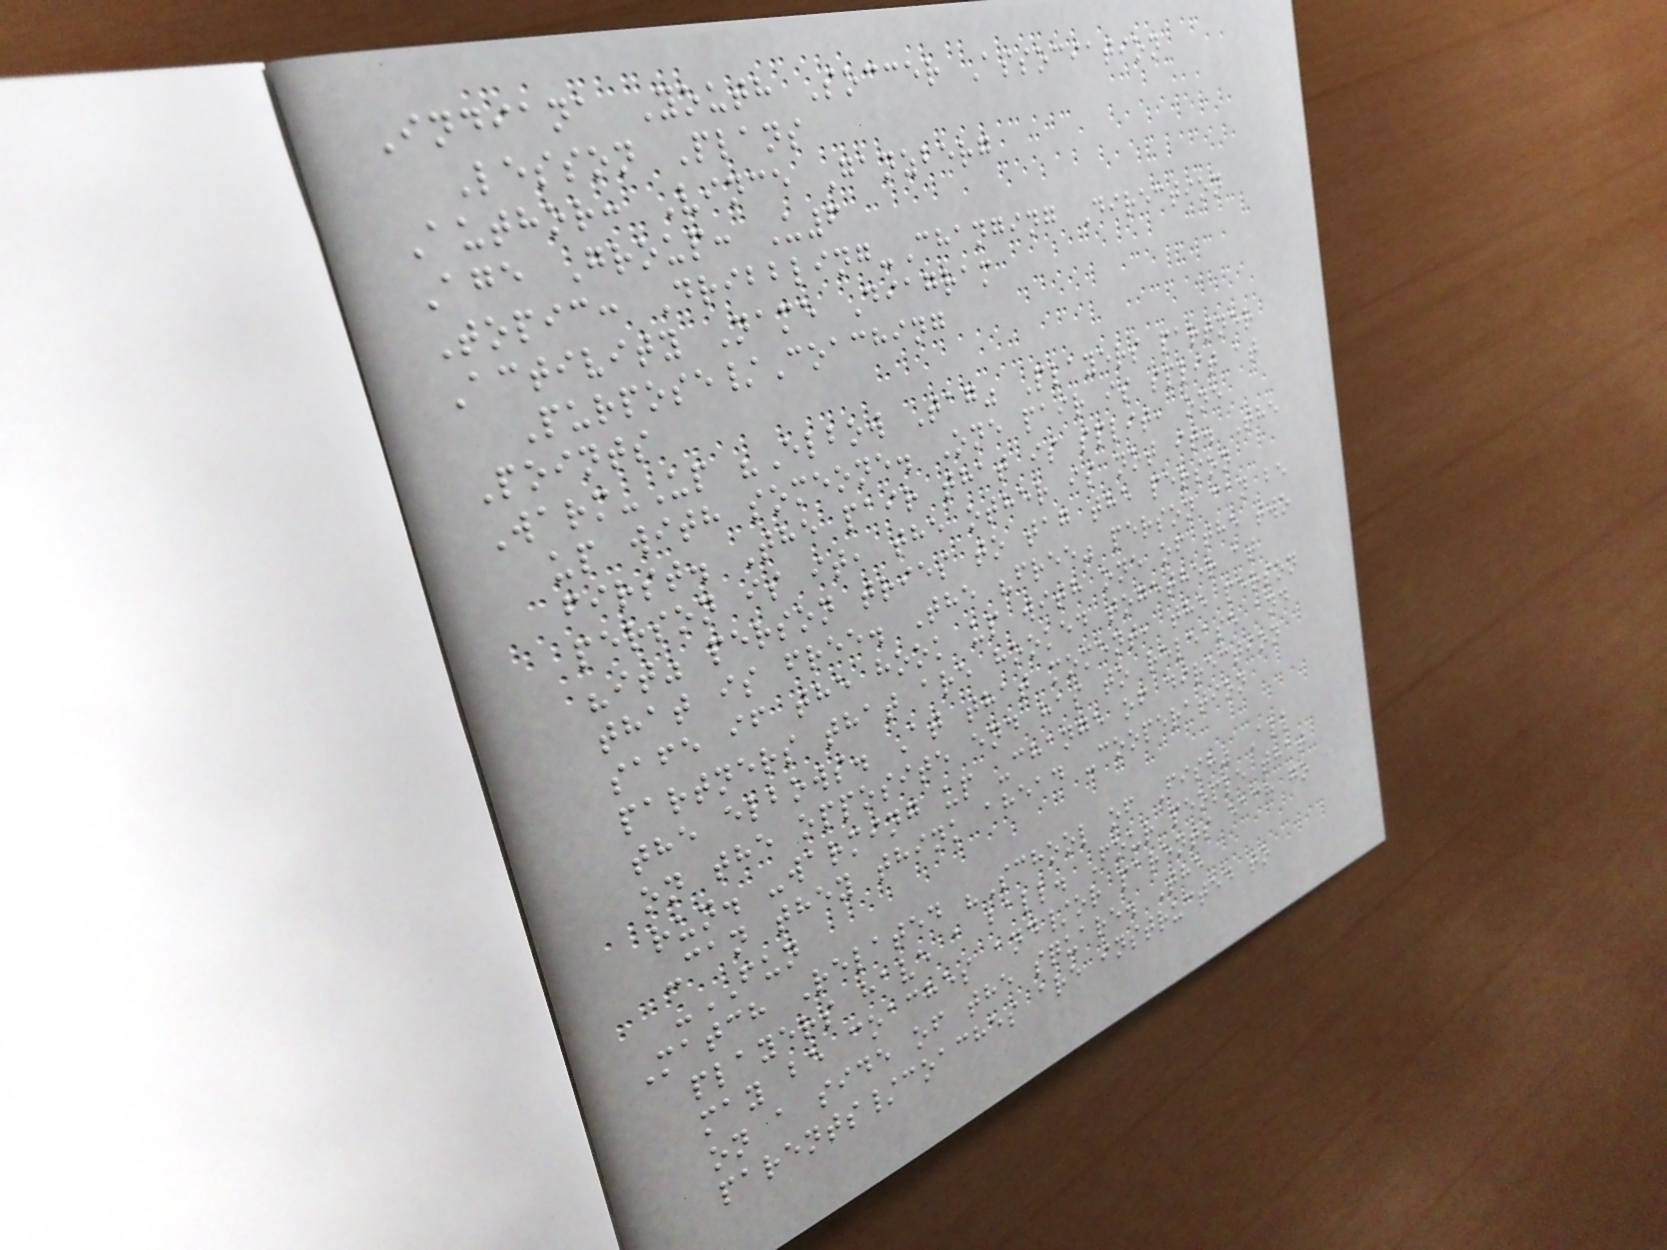Indiana Youth Soccer Association
Lesson Plans
Author: Vince Ganzberg
Age Group: U6
Topic: Dribbling-Changing Direction
Activity Name Diagram
Purpose/Coaching
Points
Warm-Up "Elbow Tag" Players partner
up with someone. One pair is split at
first. The pair that is split, one
person is it, the other is not it. The
"it" person tries to tag the person
that is free. The "free" person can be
safe if the hook up with one of the two
partners that are hooked together at
the elbows. At that moment, the person
on the opposite end has to release and
run. -warming up -change of direction
-can they think ahead -cooperation
-FUN
Match Related "School of Fish" All
players have a ball. Four people that
may be coaches and/or parents each go
on a side of the square. The
parents/coaches are instructed to
